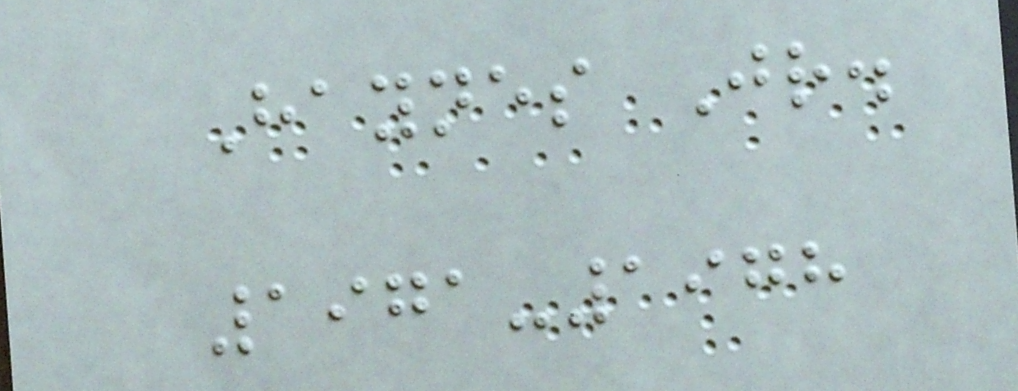Haynes Jr.
1971-1978
